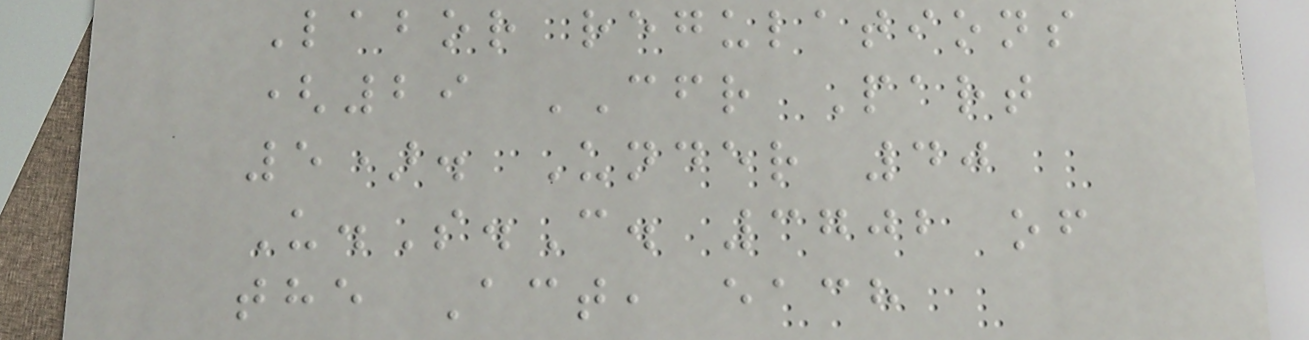Labor regulations
(29 CFR Part
5). Under 40
U.S.C. 3702 of
the Act, each
